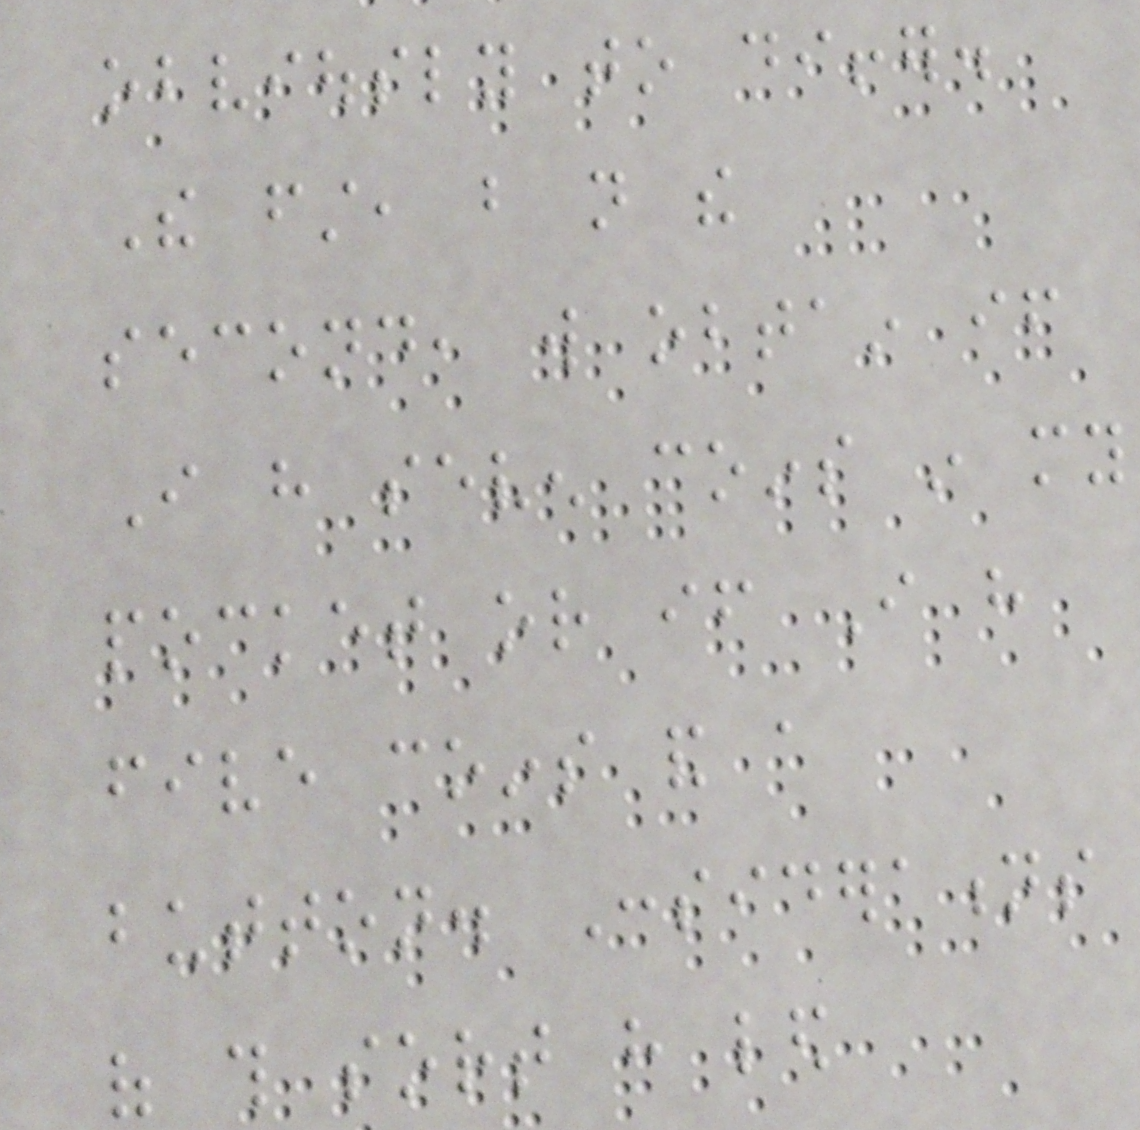obviously to differ.
The first, but not the
second, will obtain if
I have seven coins in my
pocket or if I have
five coins and a
button. Considerations
of this sort have led
